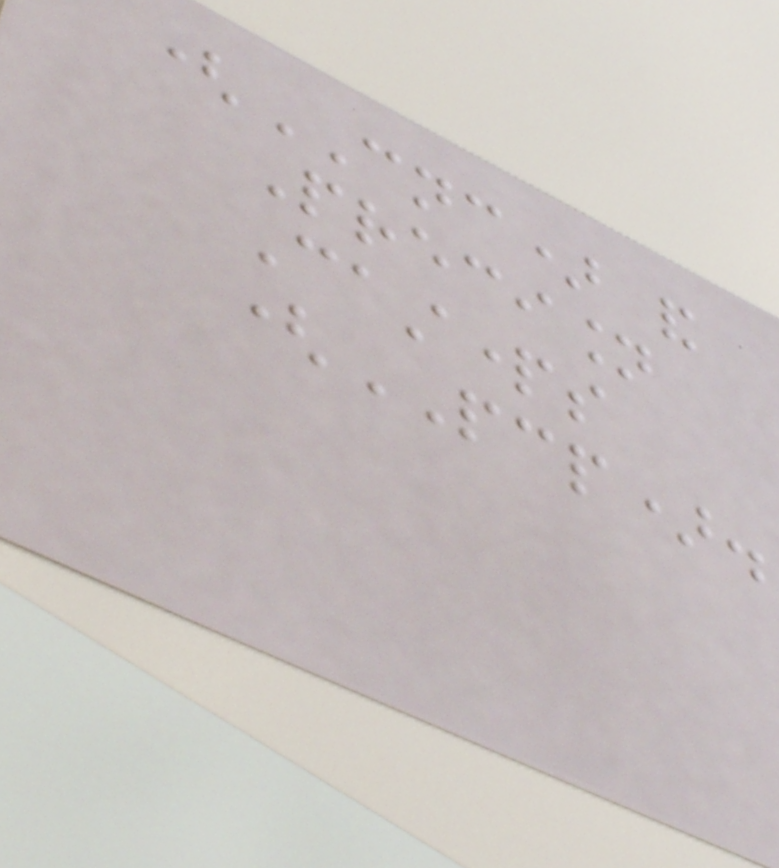(CNC) and
Precision
Castparts
(PCP).
